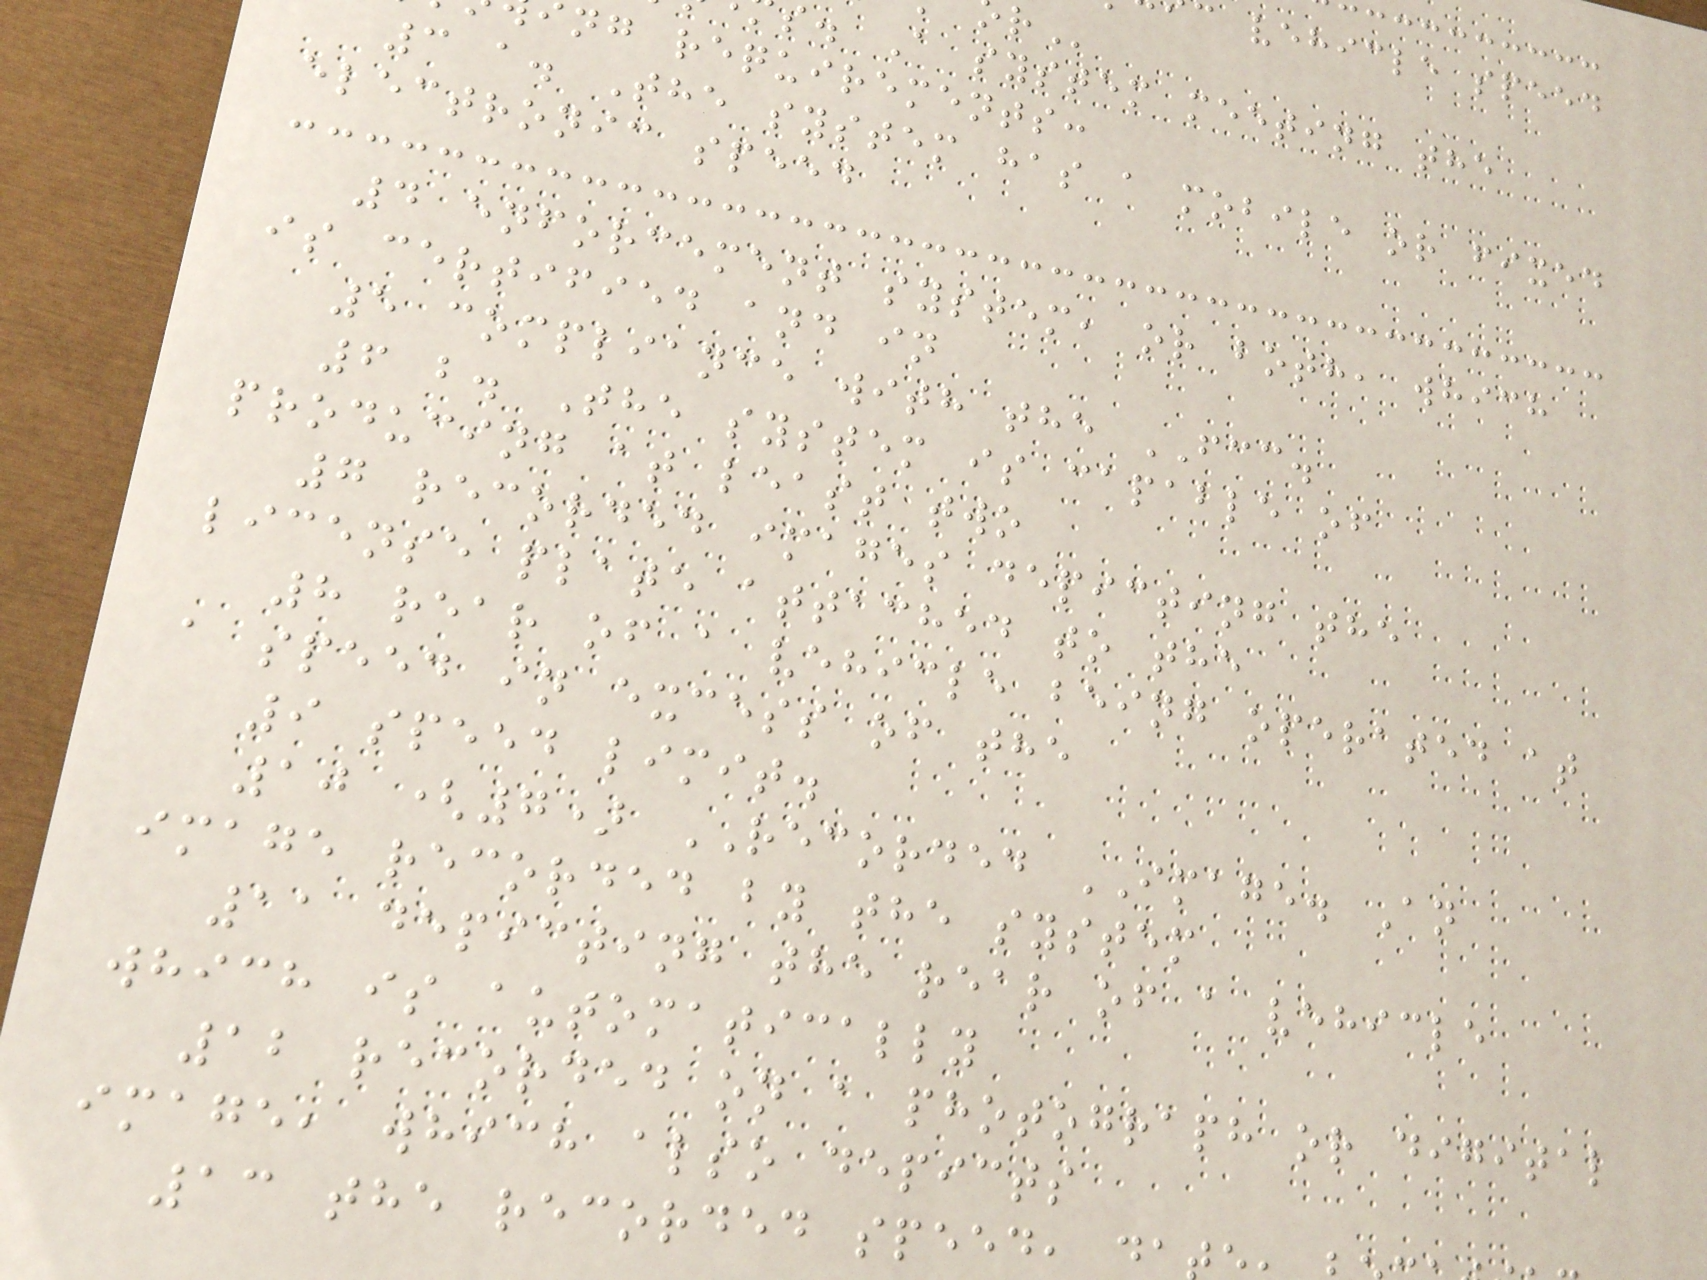c vehicle speed
s. A system meeting the
ng requirements:
3 a. The system has a mobile or fixed
electronic speed
4 enforcement system, or both, which
is certified and in
5 compliance with the FCC.
6 b. The system is capable of
producing at least two
7 recorded images depicting the
license plate attached to the
8 rear of a vehicle being operated at
a speed in excess of the
9 speed limit.
10 (7) RECORDED IMAGE. An
image recorded by the system
11 depicting the rear of a vehicle
which is automatically
12 recorded on a photograph or digital
image, which also depicts
13 the recorded speed, d
